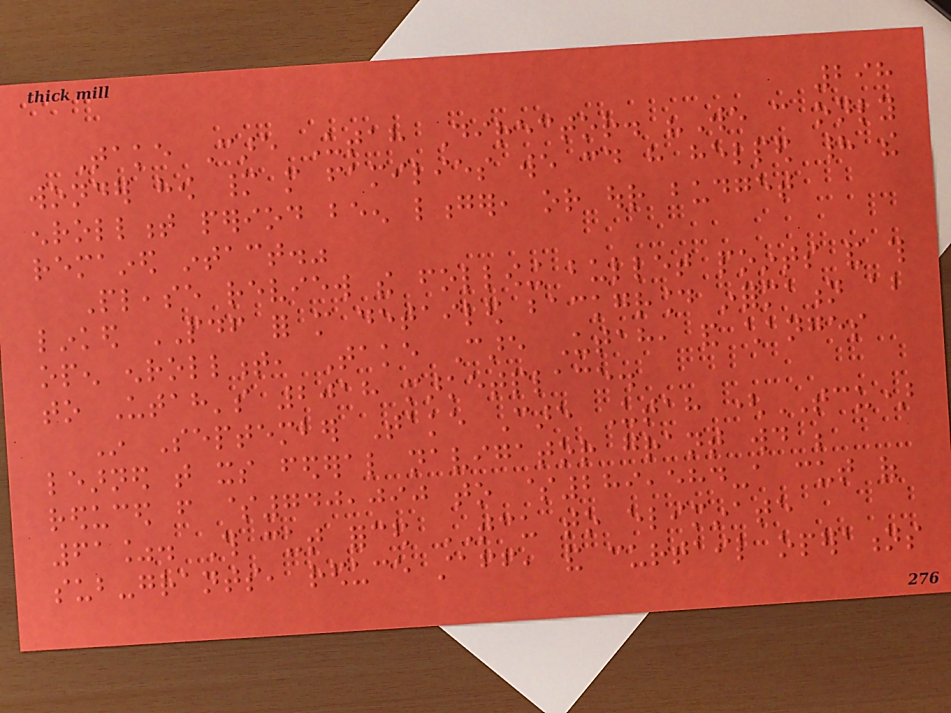298
Take Care Utah Director. "We can only
wonder how many more families we could have helped had the
enrollment period been longer, or our budget
remained intact."
Please review the following bullet points and this
linked PDF for more detailed background information about
open enrollment, Take Care Utah, and changes
to Utah's 2018 marketplace.
In September Take Care Utah (TCU)
learned that its federal navigator grant would be
reduced from $740,090 to $289,584-a cut of
61%. This cut forced TCU to eliminate
sub-grants, reduce staff, and curtail operations
